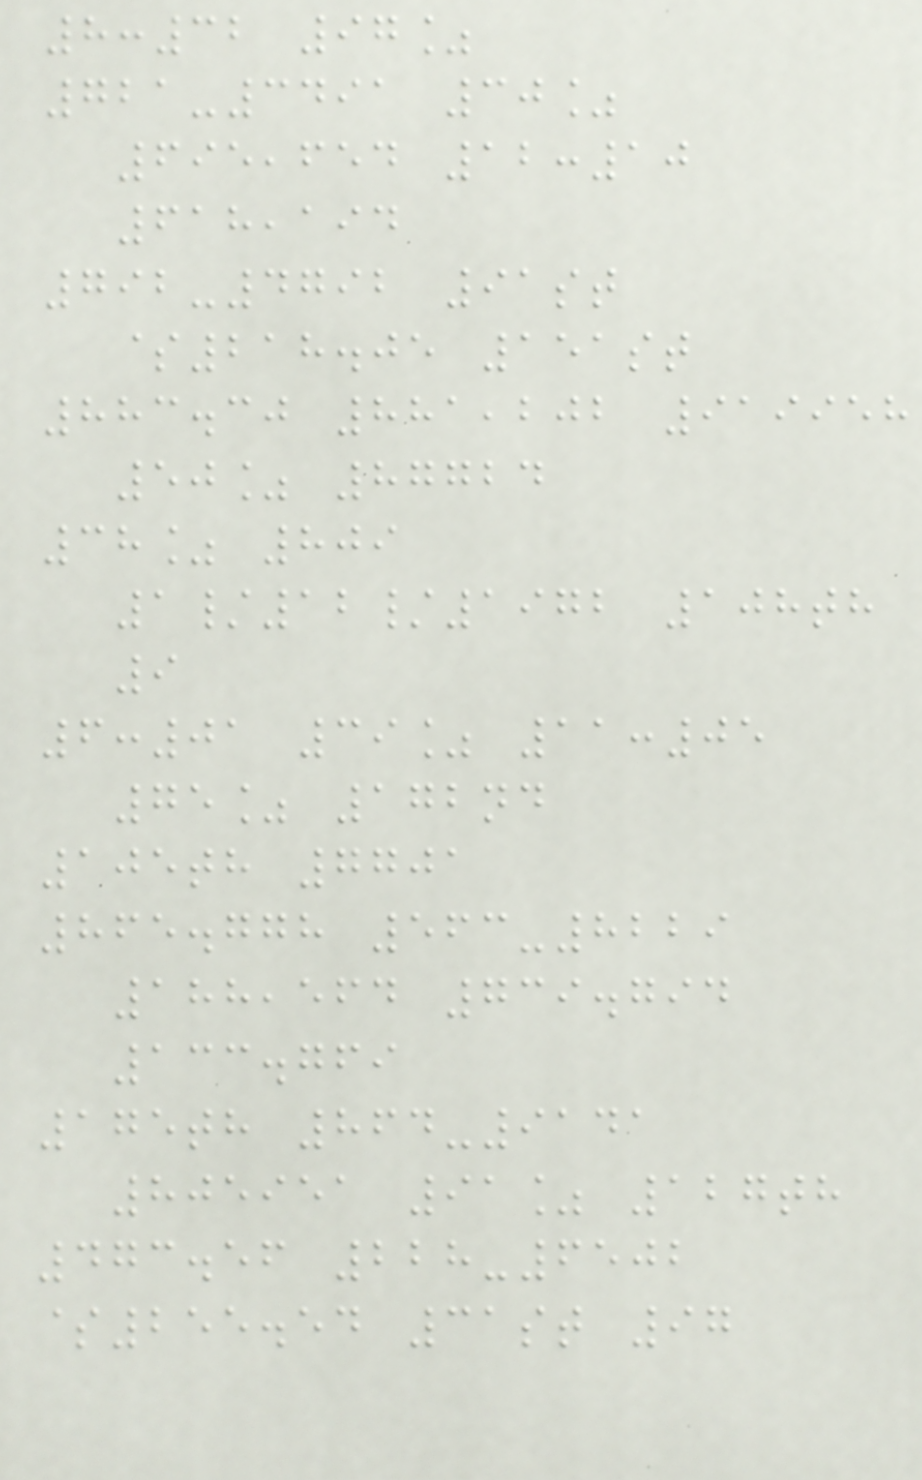8:32 97%
721-3491 30%
695,654 12:10
618,194
792-4792 91st
$218.05 151st
883.30 881,202 919958
50% 87724
38% 809
1/12/1972 108th
9
6:01 39% 11:05
75% 172nd
105th 7701
865.778 563-8229
188,564 739.794
133.769
175th 864-9141
805951 91% 127th
473.56 228-6502
$255.54 31st 97
